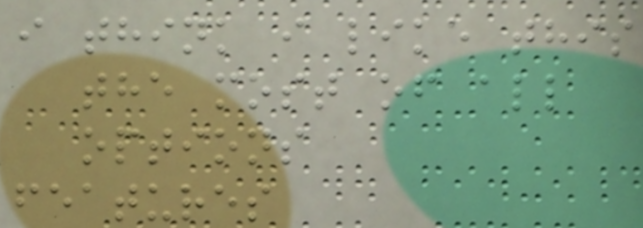i think i like this
the most of all
options
features
